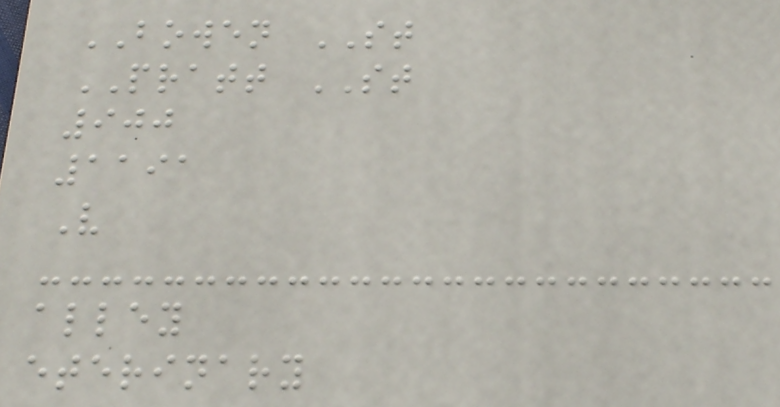BOWEN ST
PRATT ST
900
1191
V
alley
eterinary
